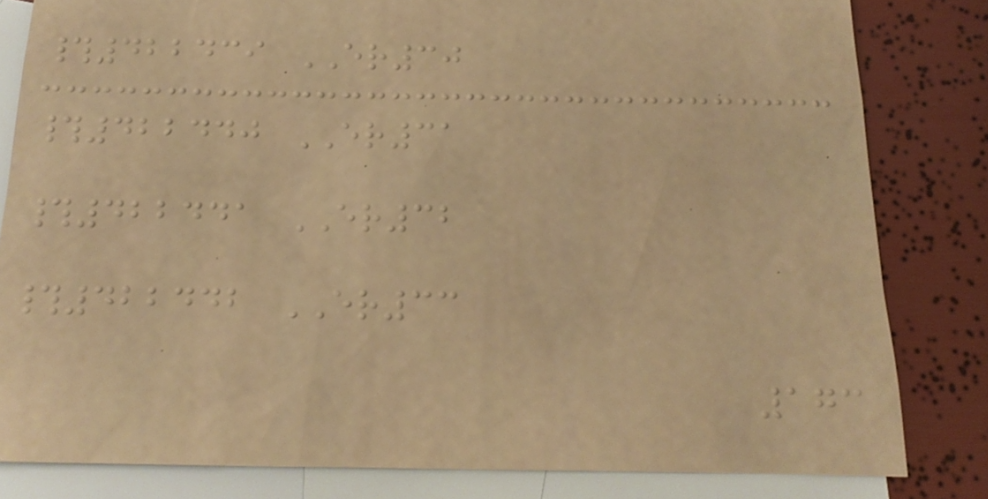#422439 ER30
#422440 ER31
#422441 ER32
#422442 ER33
173
